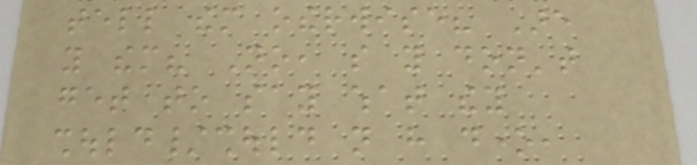tell them otherwise? Are
you them? No, so you don't
get to say what they
should/should not have done,
